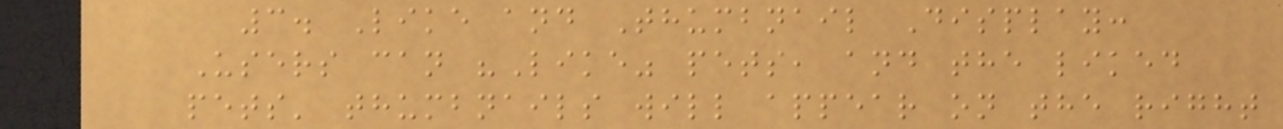3. Like and Thumbnail Display:
Users can "Like" pets, and the liked
pets' thumbnails will appear on the right
